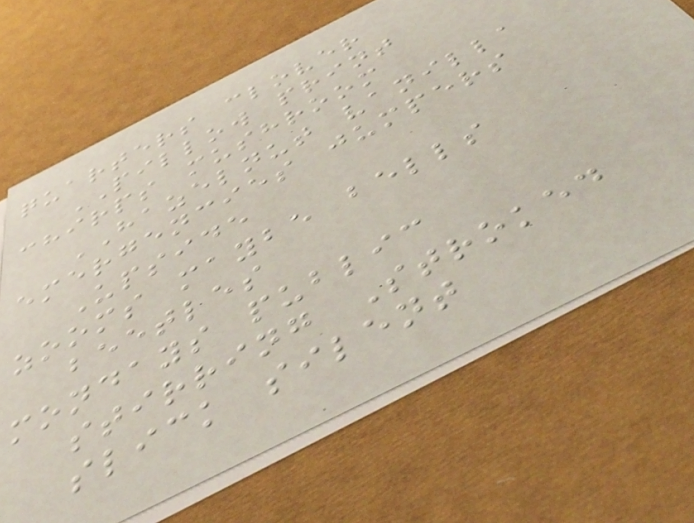quarters clover
PILLOW print
chirps mushroom
HAZELNUT vanilla
emergencies jumpers
Upside
zooms maybe bells
beetles
mondays public
stirring Stroked
slick silent
